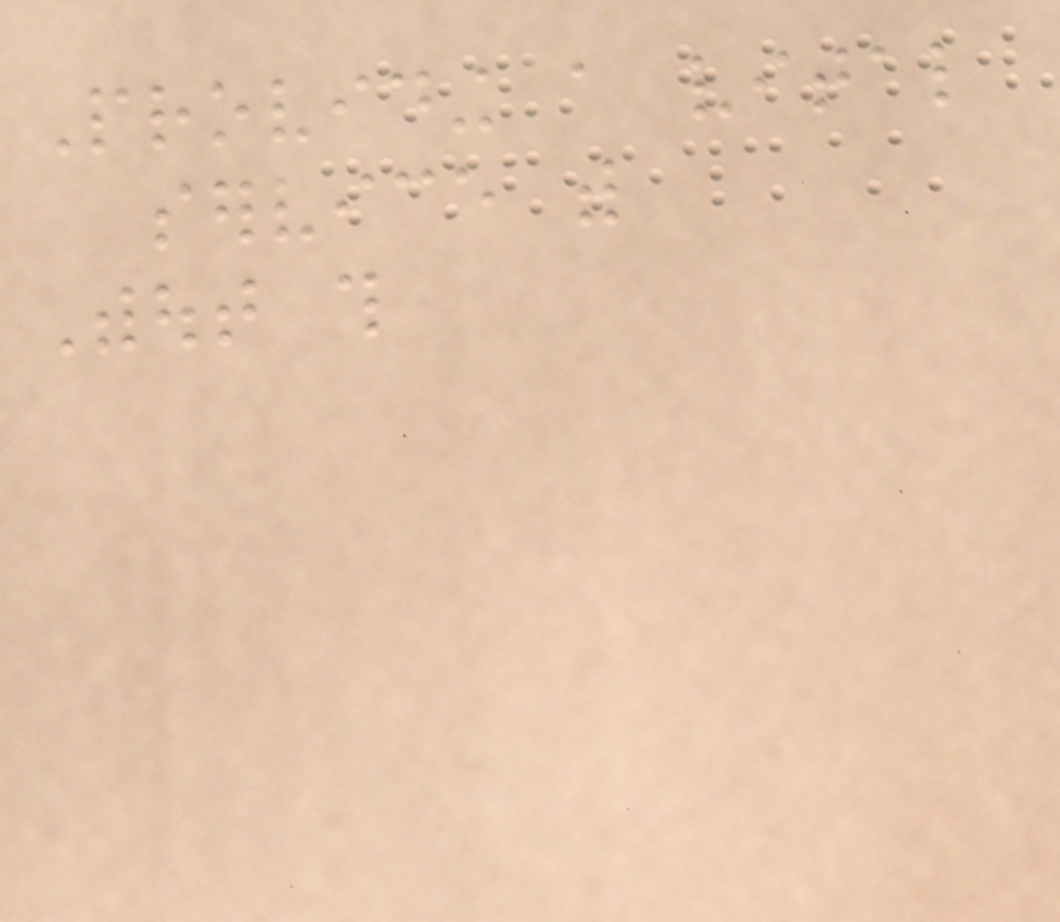Providing a vital
service with
Without this
